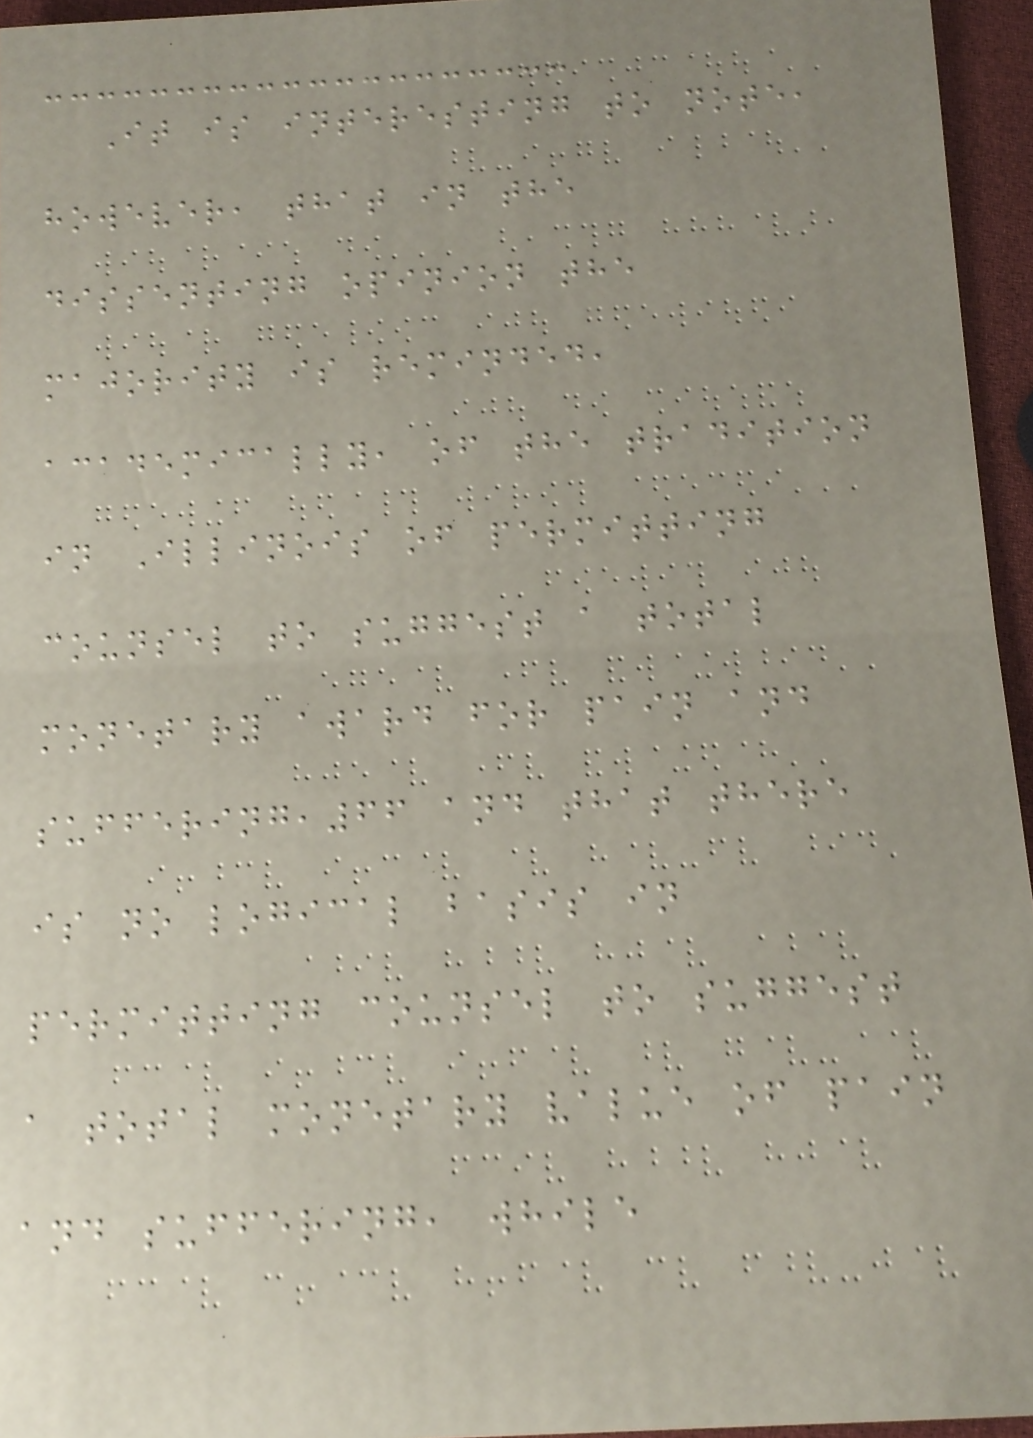It is interesting to note,
however, that in the
dissenting opinion the
majority is reminded,
academically, of the tradition
in Illinois of permitting
counsel to suggest a total
monetary award for pain and
suffering,66 and that there
is no logical basis in
permitting counsel to suggest
a total monetary value of pain
and suffering, while
